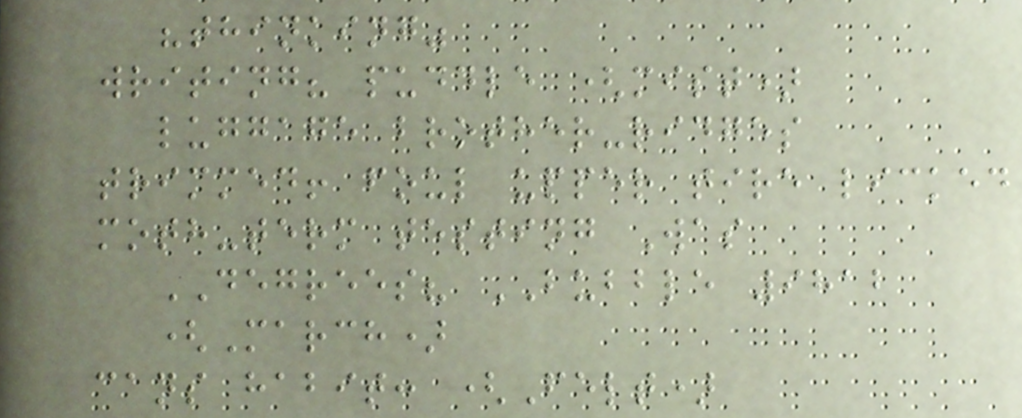"thinking"
writing? puddle (mist)
luggage brother-ridges
trimmed! foul upper tire licked
moth-term testing Was
DEGREES? BUBBLE 9812
(March)
cans habit: (Felt)
